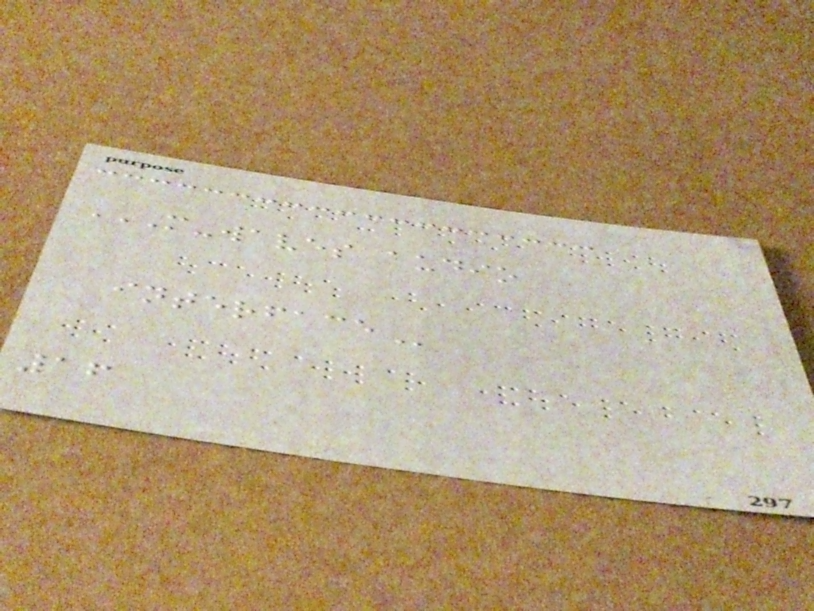M-WAVES AUDIO
INTERFACE
16
